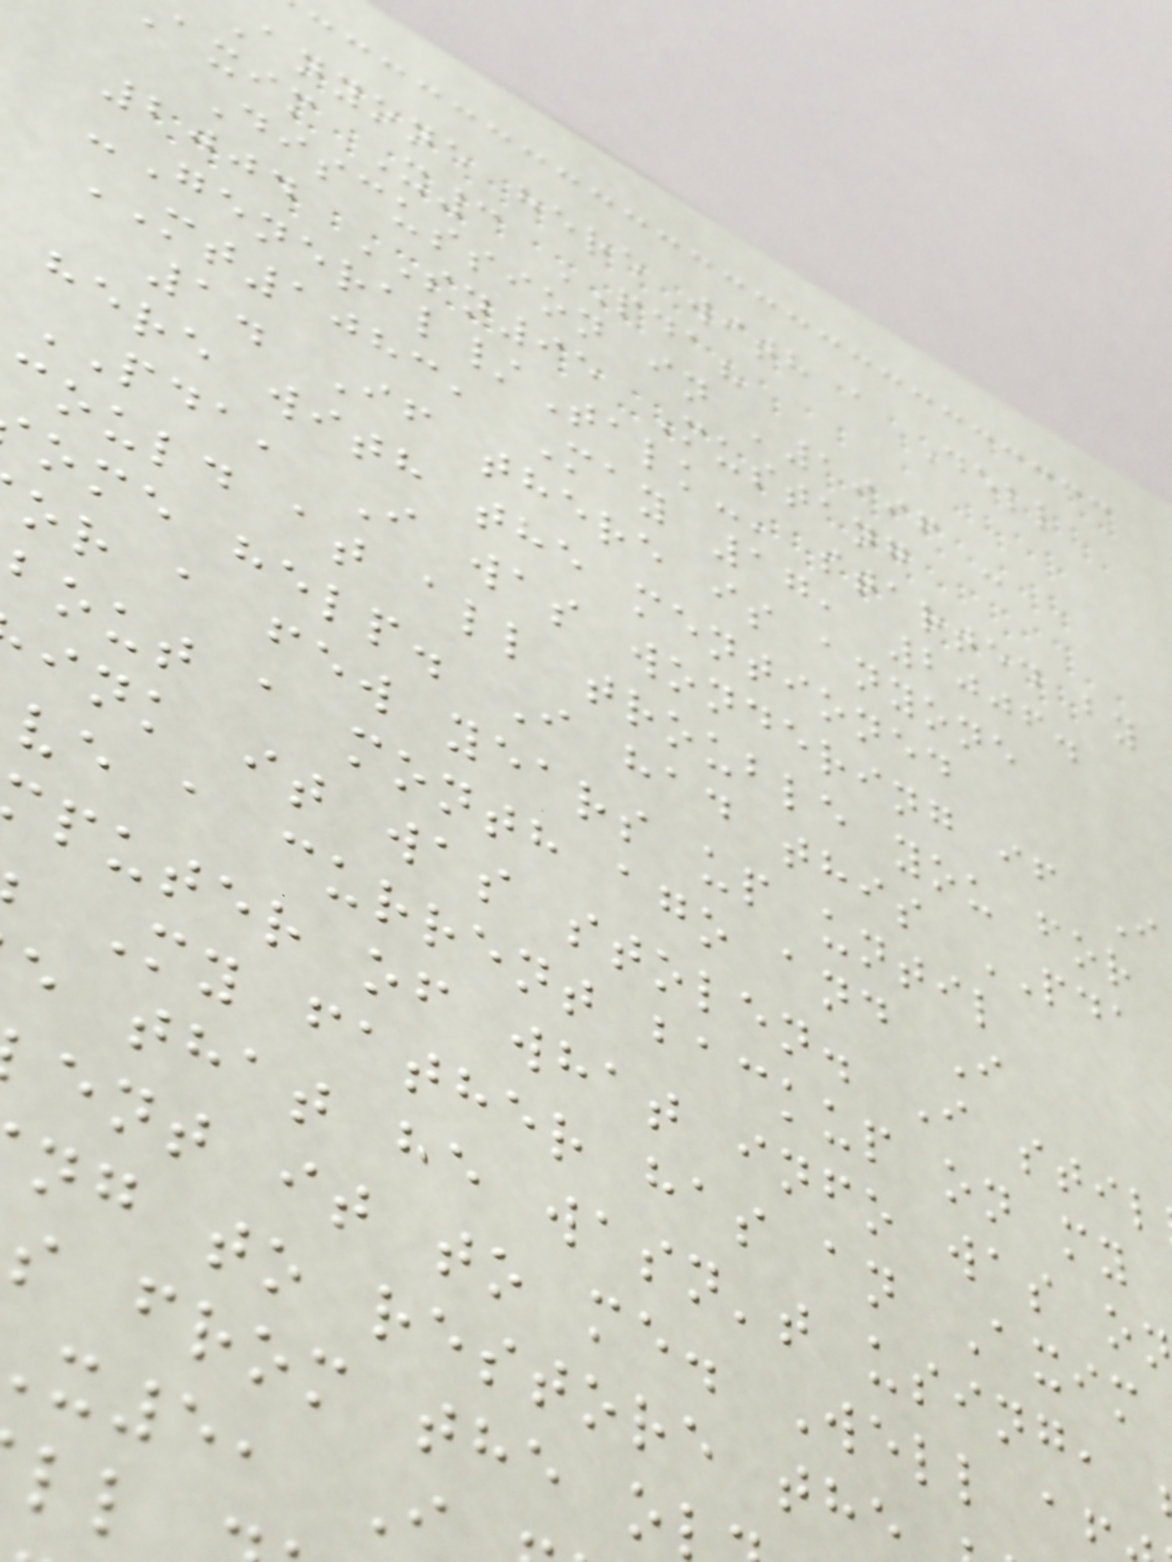anyone here with a Dell
axim X3 PDA?
Discussion in '1996 -
2004 SN95 Mustang
-General/Talk-' started by
MT1083, May 17, 2006.
1. If there is anyone
here with the mentioned
PDA, I was wondering if I
could at all trouble you for
ome help. I had this PDA
or a few years up until
bout a month ago and I
ink it was stolen. I stil
ve a current backup on my
puter of what info was o
My father has an Axim
e that he wasn't using,
ent it to me. Well a
ng to restore the
s from the o
x5, I
